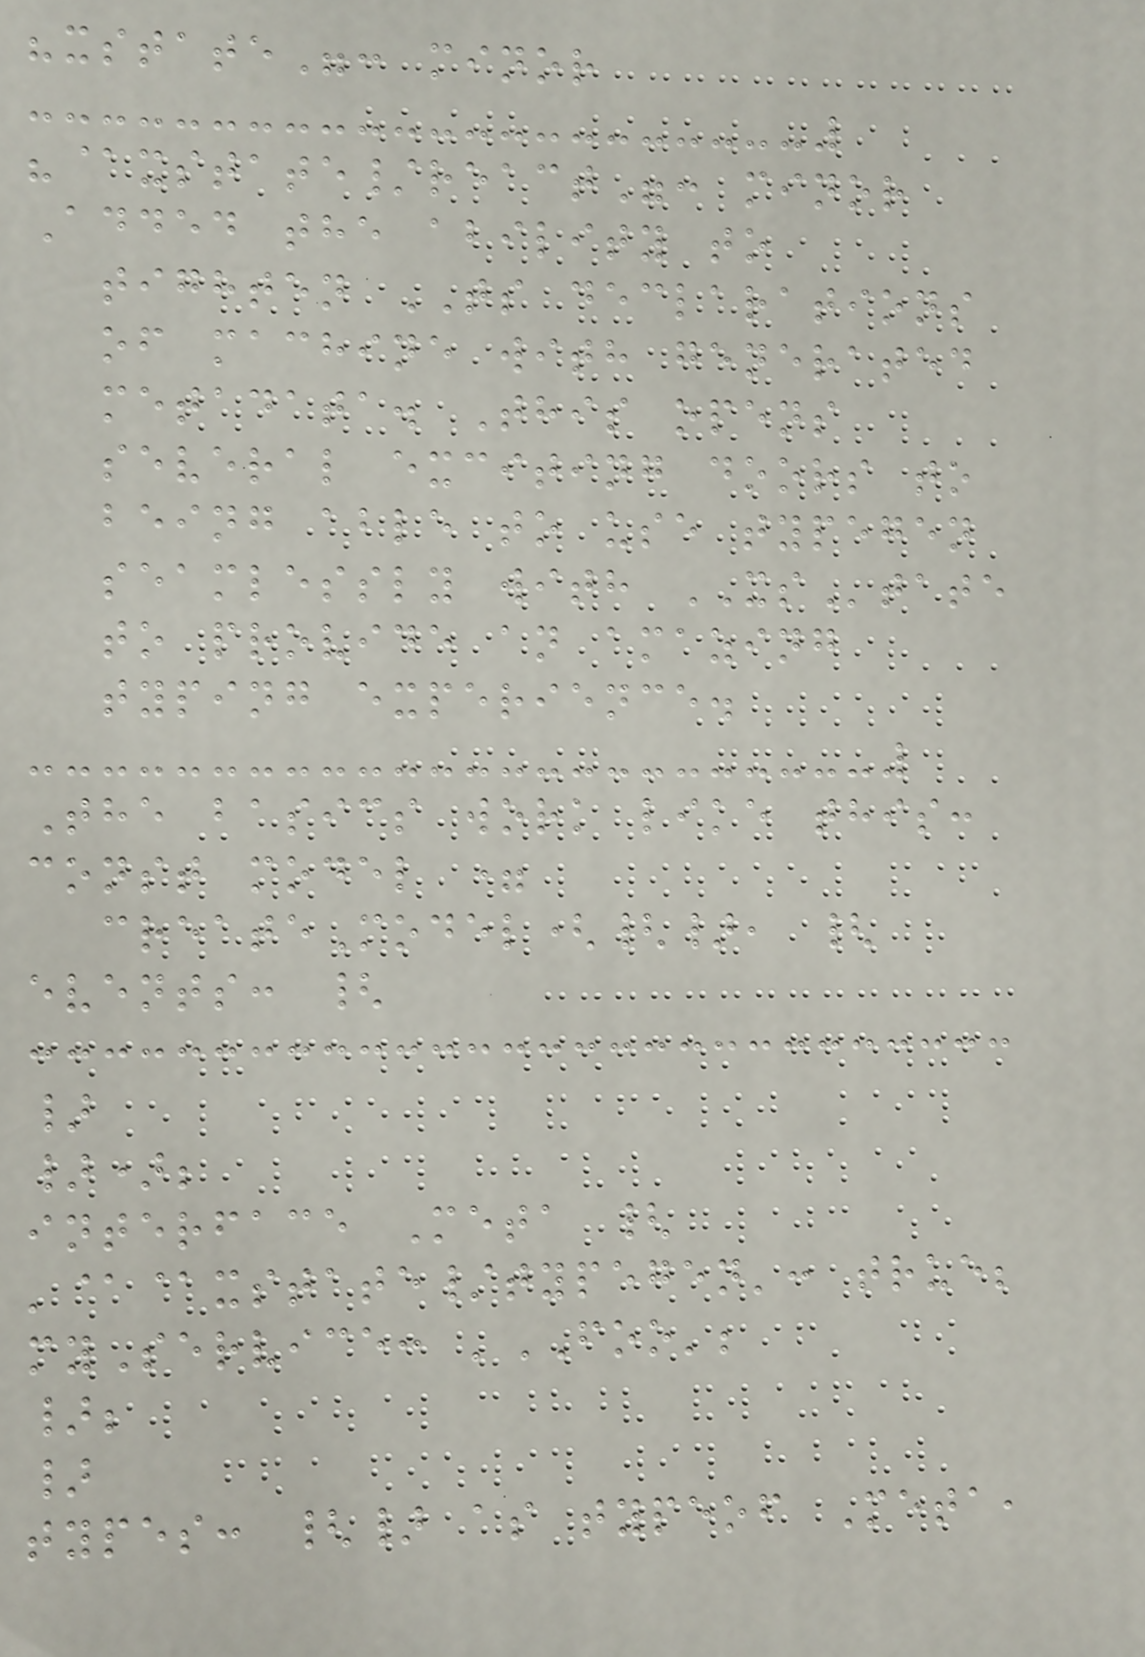"xstate": minor
"@xstate/react": minor
Added the ability to
tighten TS declarations
of machine with generated
metadata. This opens
several exciting doors to
being able to use typegen
seamlessly with XState
to provide an amazing
typing experience.
The basics work like this:
const model =
createModel({}, {
events: {
}
});
interface Meta {
'@@xstate/typegen': true;
myService: 'FOO';
};
}
types: {} as typeof Meta,
